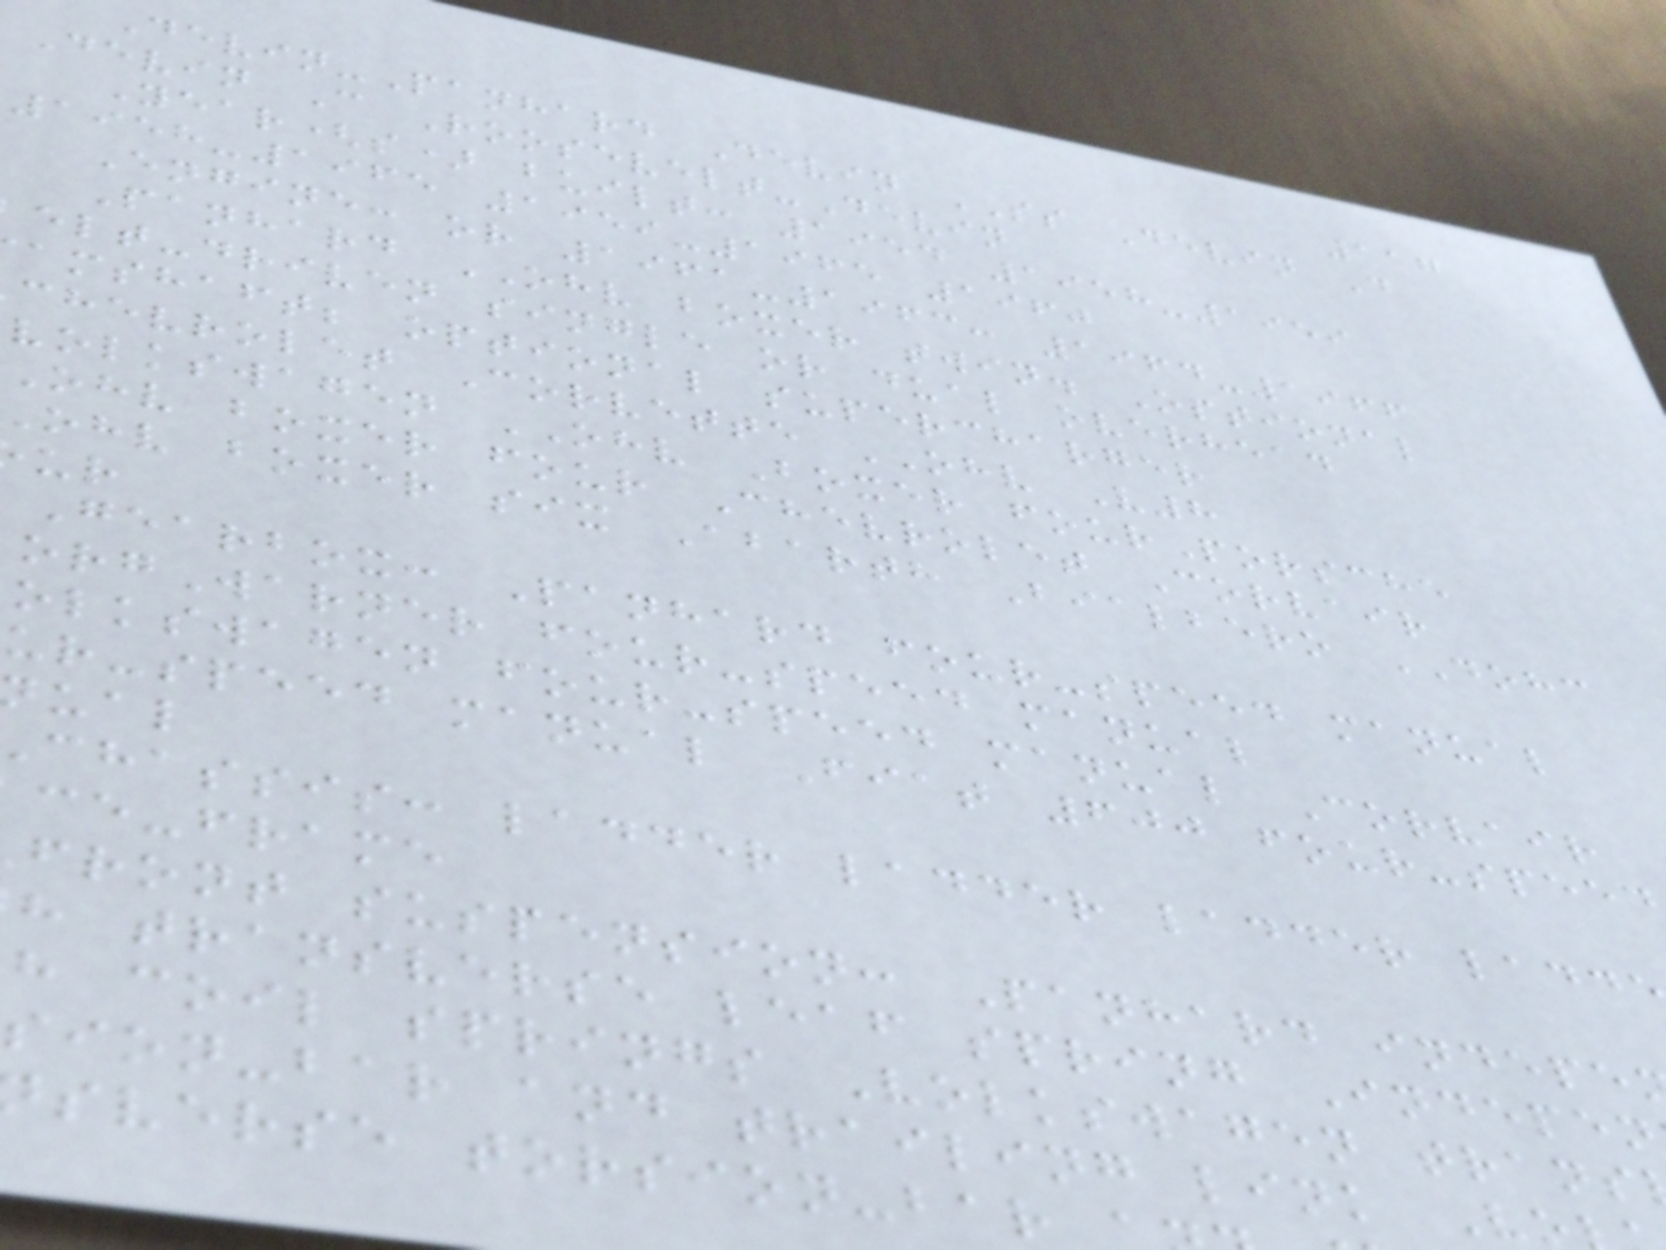117
Devin-Panhard Devin SS Devin D
Devin C Roosevelt-Devin
Year(s) built: 1954 1958-1959
1958-1965 1959-1965 1960
Engine: or 1961-1963: 1964-1966
Panhard OHV boxer twin. Optional
elt-driven single or dual overhead
amshaft; optional supercharger
chevrolet Corvette OHV V8
volkswagen OHV Boxer fourPorsche
ohv boxer four Chevrolet Corvair
ohv boxer six Abarth Bialbero DOHC
Gearbox: Panhard four-speed manual
orgWarner four-speed manual
olkswagen four-speed manual Corvair
ur-speed manual Fiat 600 four-speed
chassis: ladder ladder ladder ladd
ce-frame
front suspension: Panhard indepe
h transverse leaf spring Indepen
h coil springs Volkswagen trans
sion-bar and trailing link V
sverse torsion-bar
